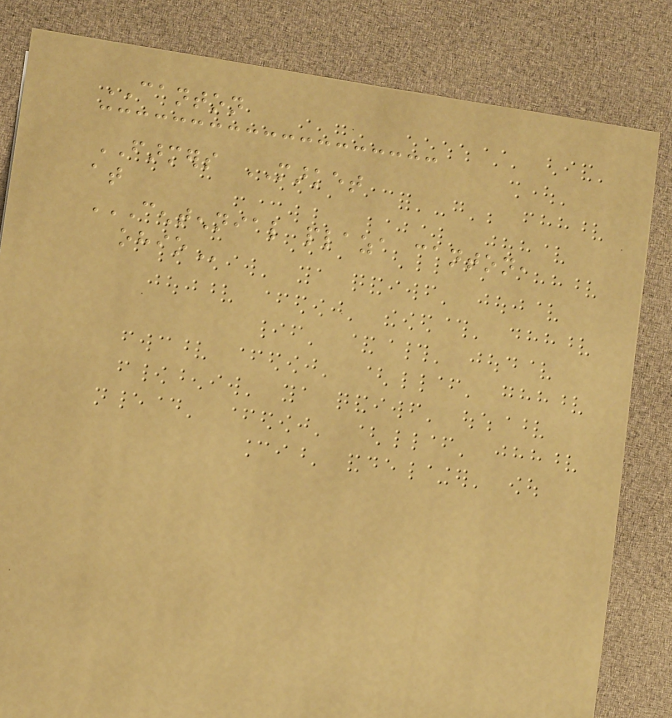CANTON
FARMERS MARKET
at
CENTENNIAL PLAZA CANTON,
OHIO
